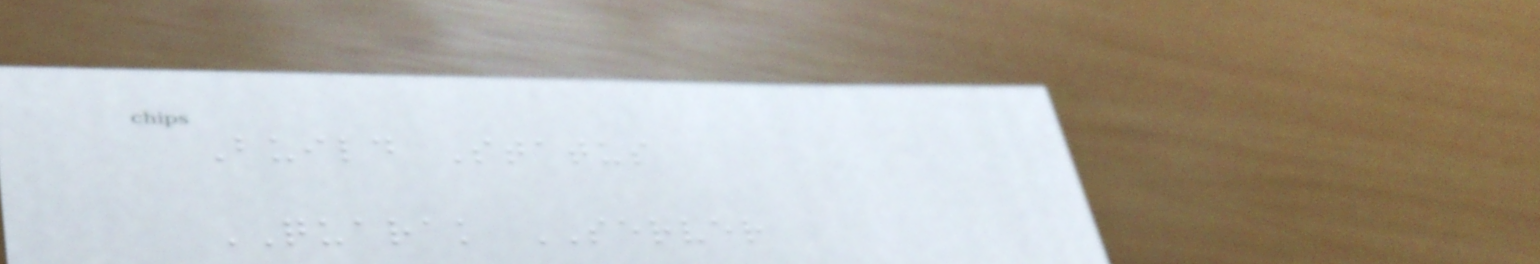Build Status
QUARAK SERVER
